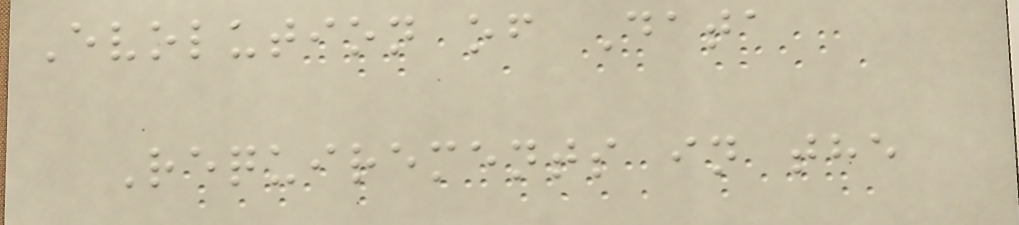Evolution of Data
Requirements in the
